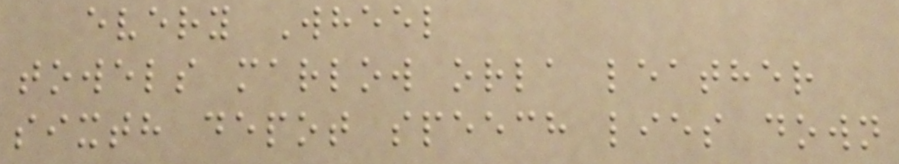every Wheel
towels marlow orla leather
sixth depot speech lies down
